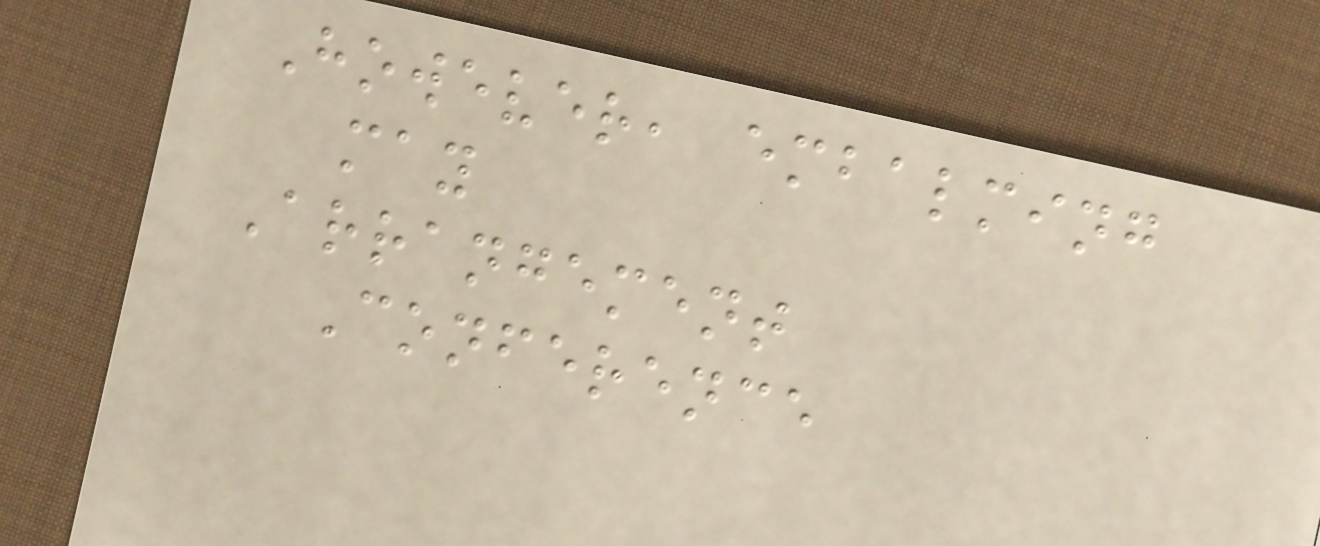However, embalming
may
Arrangement
Conference
